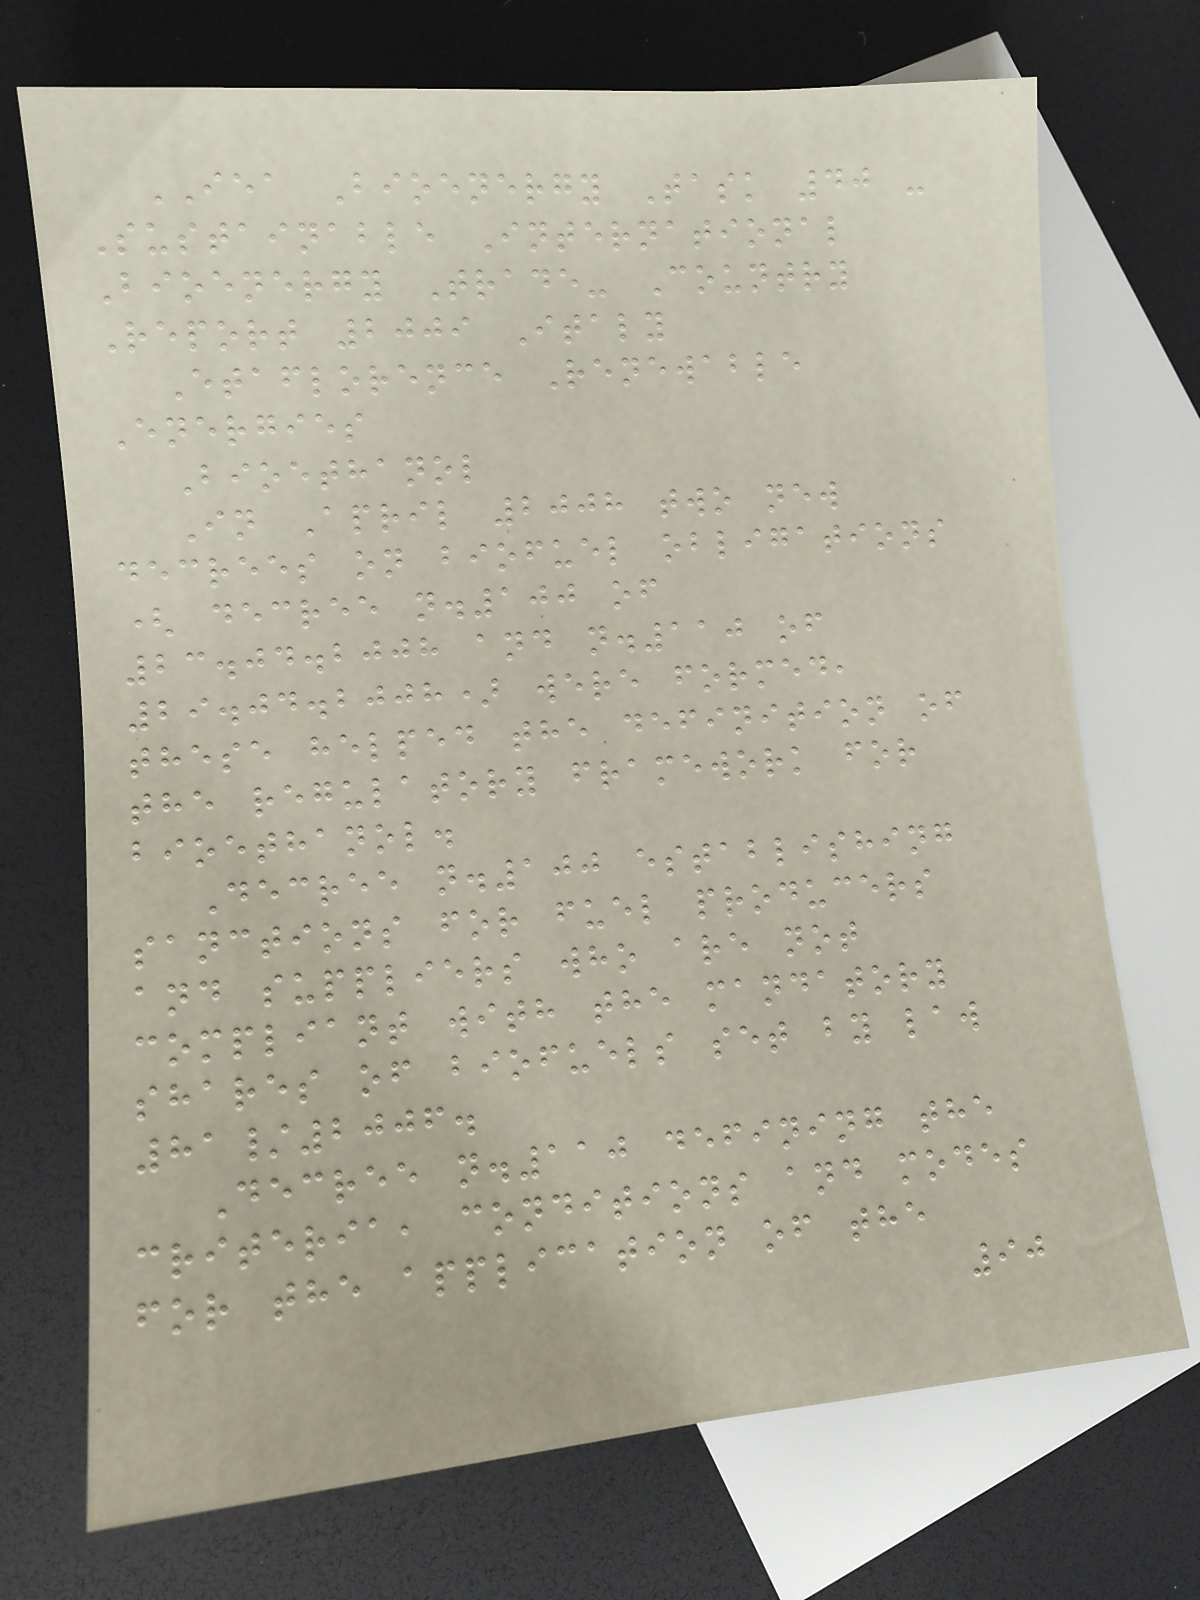IEA Bioenergy Task 40 -
Sustainable International
Bioenergy Trade- Country
Report 2009 Italy
Etaflorence Renewable
Energies
Bioethanol
In April 2008 two new
decrees on biofuel obligations
( decree n.100 of
23.04.2008 and n.110 of
29.04.2008) were formed,
these helped the definition of
the regulatory framework for
bioethanol.
Decree n.100 establishing
sanctions for fuel producers
and suppliers who are not
compliant with the mandatory
shares of biofuels set by law
81/2006.
Decree n.110 defining the
criteria, conditions and modes
for the application of the
90
